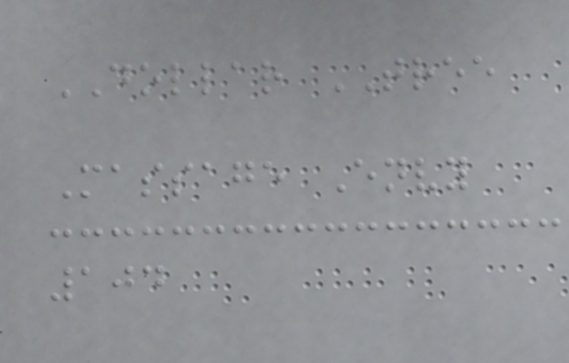DOLLAR TREE
Massage Envy
104
